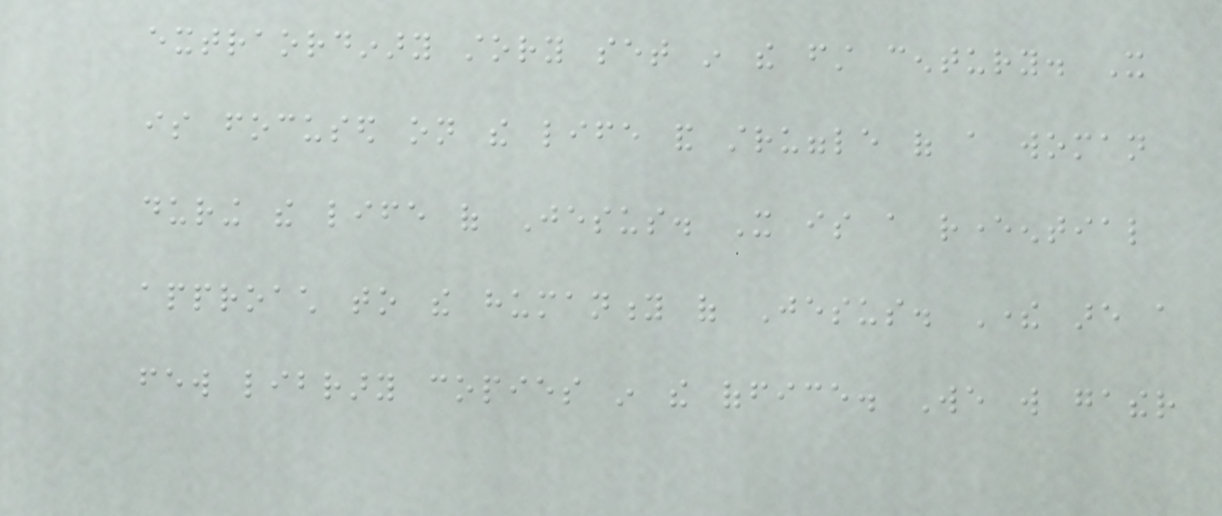extraordinary story set in the first century. It
is focused on the life and struggle of a woman
during the life of Jesus. It is a reverential
approach to the humanity of Jesus. There are a
few library copies in the office. We will gather
